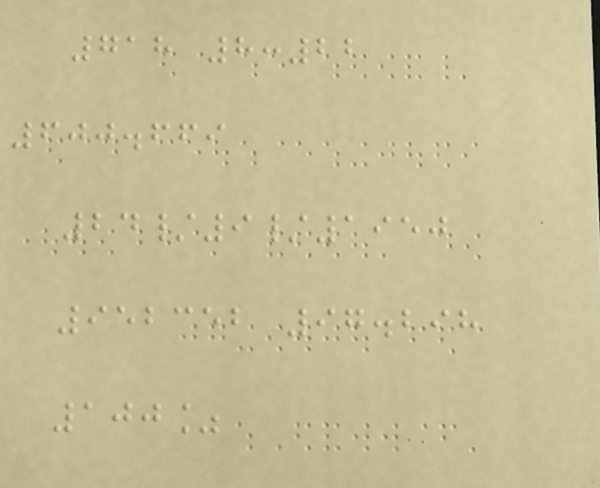718 8:22
600.669
24/9/1950
952352 97.298
100%
